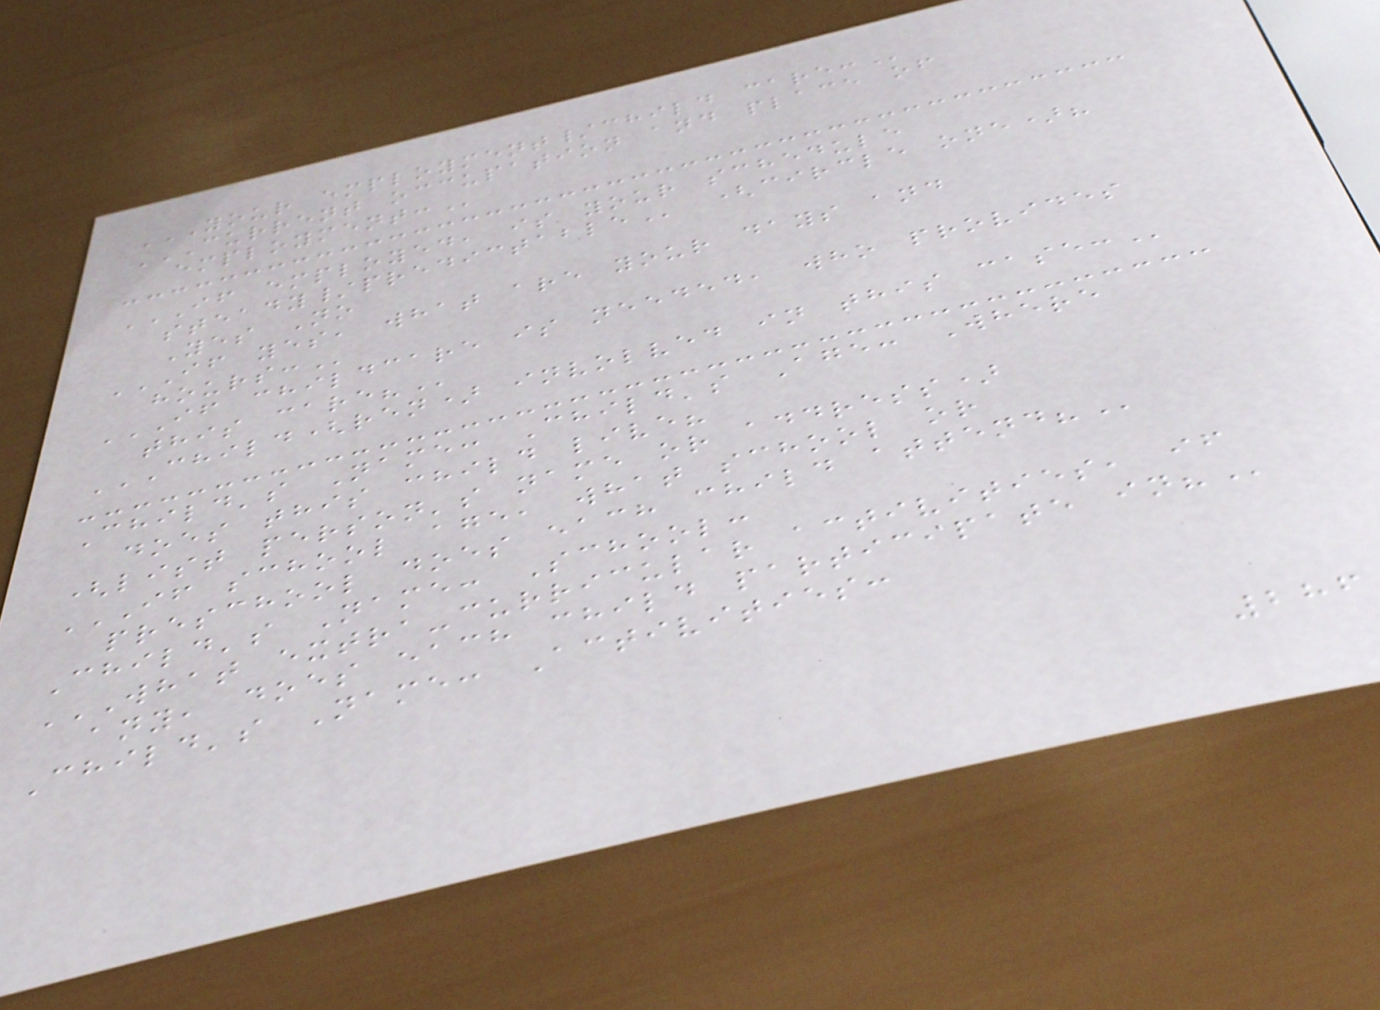YOUR EMPLOYMENT/CHILD CARE:
CURRENT OCCUPATION AND PLACE OF
EMPLOYMENT:
IF EMPLOYED, IS YOUR SCHEDULE
STEADY/PREDICTABLE (circle one)?
Yes No
IF YES, WHAT ARE YOUR DAYS AND
HOURS:
IF CHILDCARE IS NEEDED, WHO PROVIDES
THIS CARE?
CHILD(REN) INVOLVED IN THIS CASE:
Child's Name: Child's Age: Where
does this child live?
(list person's name or address)
IF SCHOOL AGE, WHAT SCHOOL OR
PRESCHOOL DOES EACH CHILD ATTEND?
Child's Name: School:
WHAT EXTRA-CURRICULAR ACTIVITIES, IF
ANY, DOES EACH CHILD PARTICIPATE IN?
Child's Name: Activities:
286
